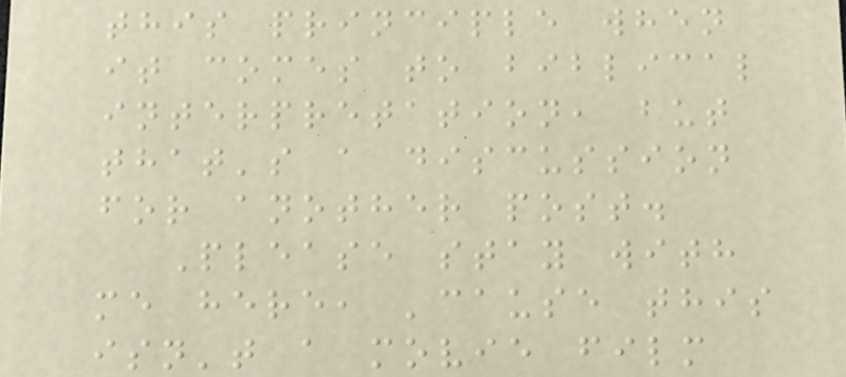this principle when
it comes to biblical
interpretation, but
that's a discussion
for another post.
Please stay with
me here, 'cause this
isn't a movie film
